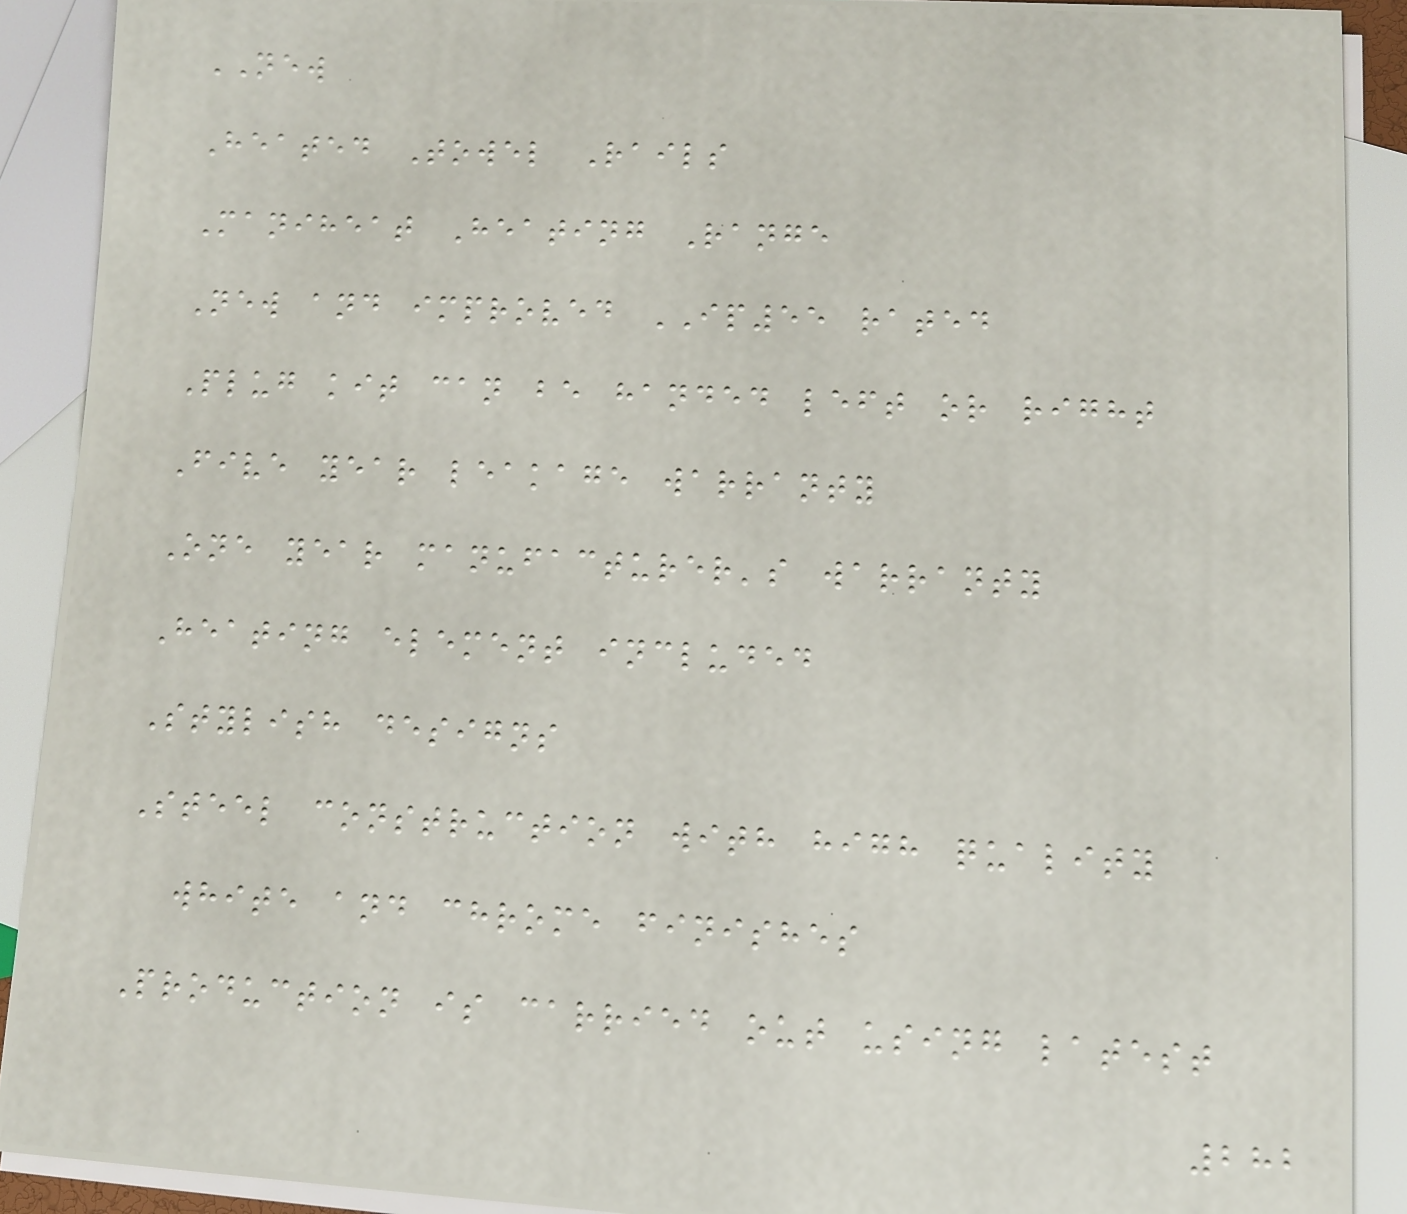NEW
Heated Towel Rails
Maniheat Heating Range
New and improved IP55 rated
Plug kit can be handed left or right
Five year leakage warranty
One year manufacturer's warranty
Heating element included
Stylish designs
Steel construction with high quality
white and chrome finishes
Production is carried out using latest
282
